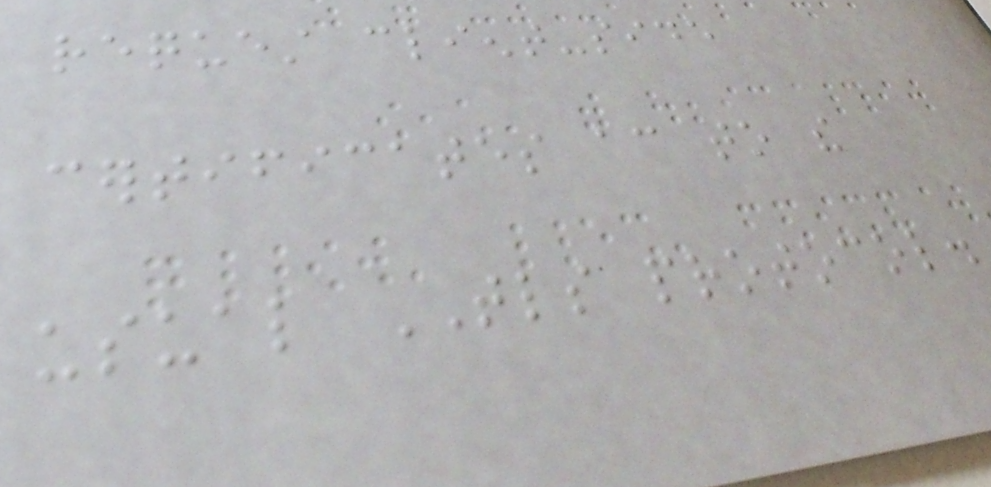request client-side
certificates according to the
usual TLS protocol.
